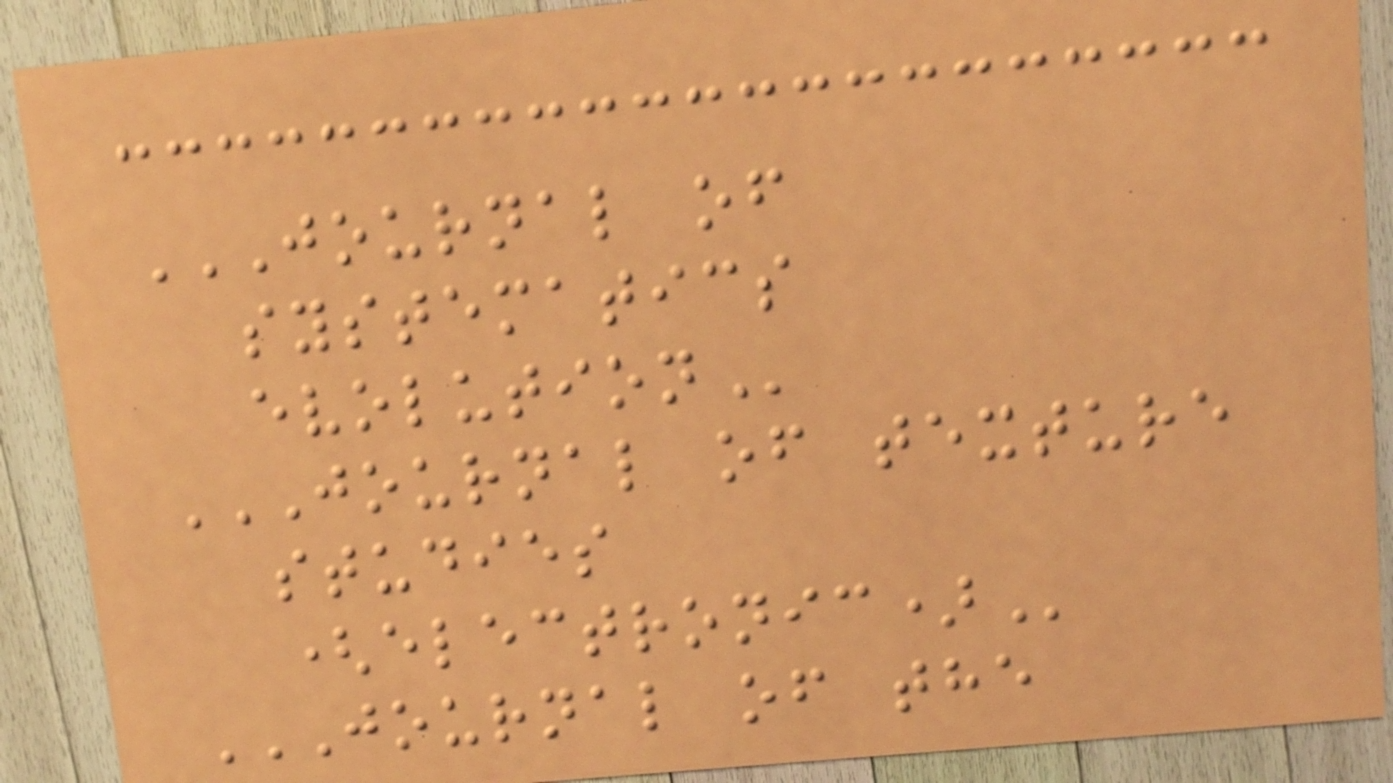JOURNAL OF
SYSTEMATICS
EVOLUTION
JOURNAL OF TEXTURE
STUDIES
(ELECTRONIC)
JOURNAL OF THE
